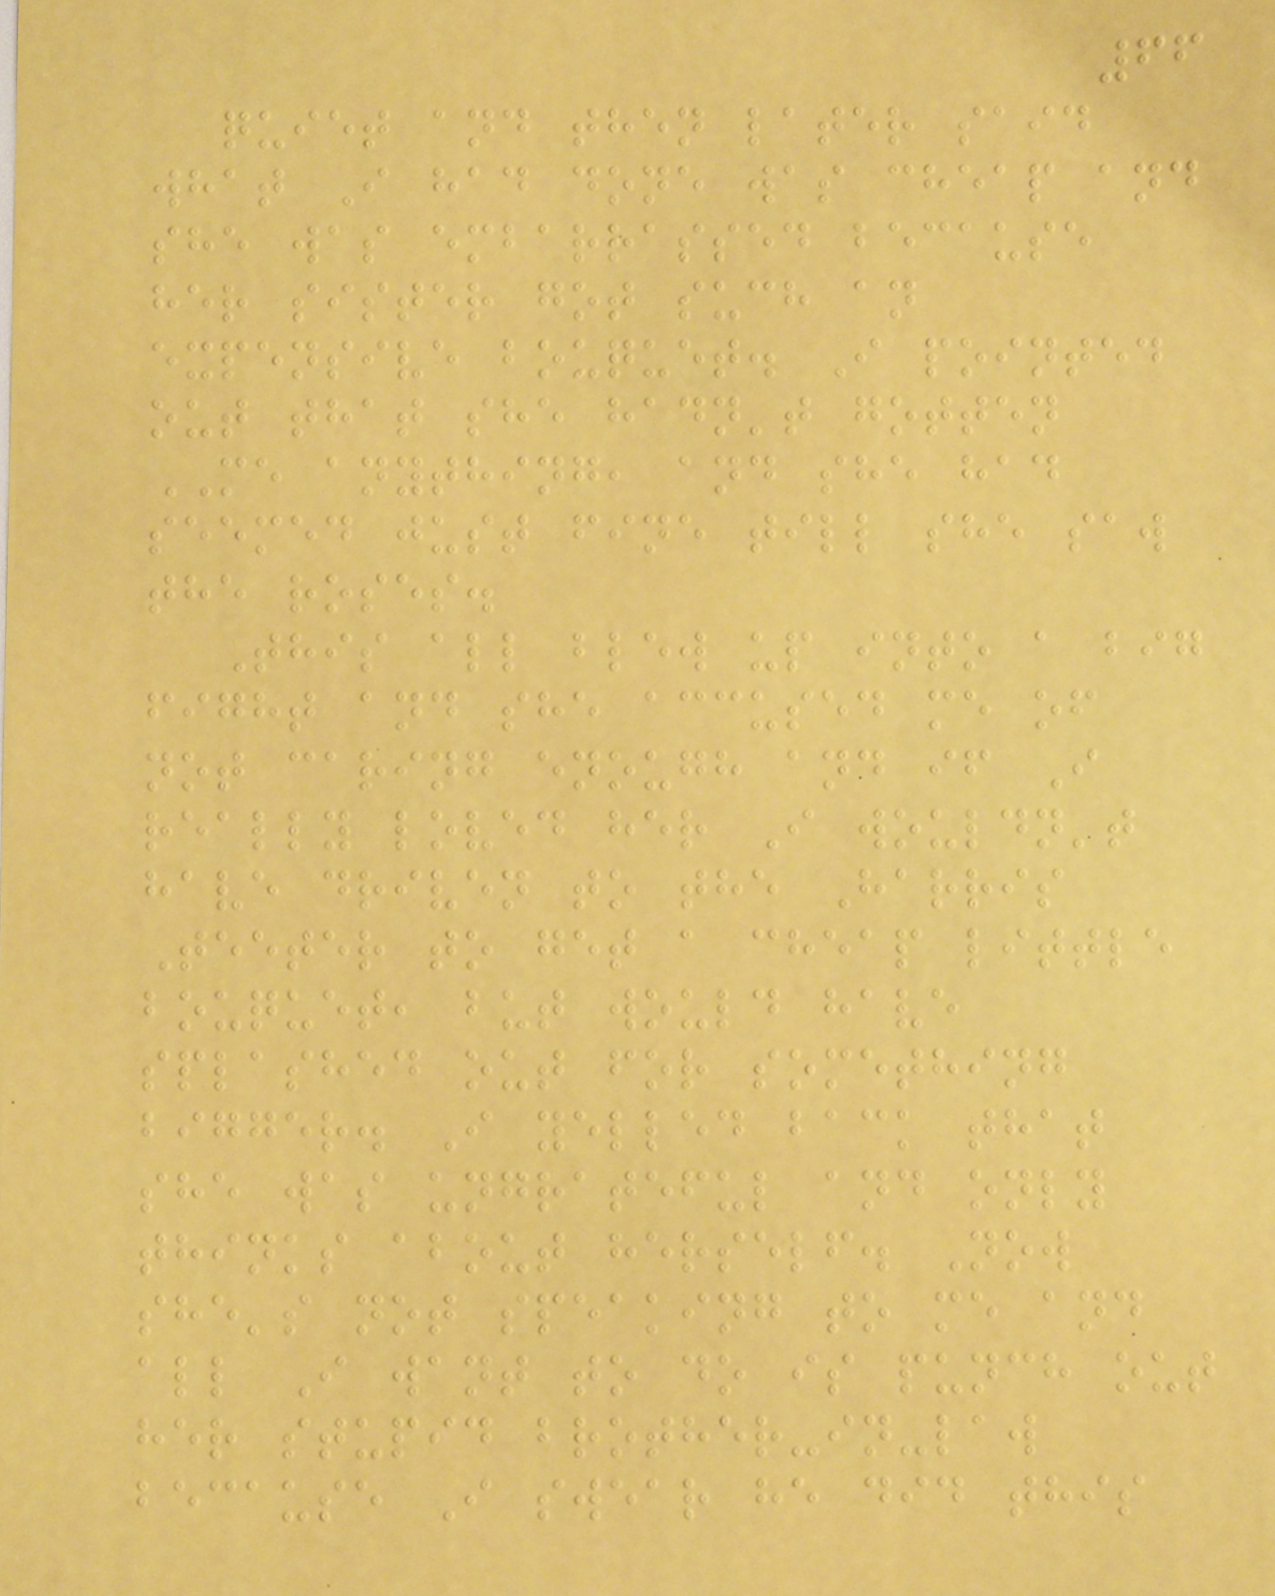66
quiet and then later said
what I had done was cheap and
she was embarrassed because
her sister got such an
expensive bouquet. I pointed
out that she hadn't gotten
ME anything, and she had
seemed just fine till she saw
the roses.
This all blew up into a big
fight and she accused me of
not caring enough and if I
really loved her I wouldn't
have driven to the Harris
Teeter to get a cheap little
bouquet, but would have
splashed out for something
bigger. I yelled back that
she was ungrateful and only
thinks about herself. Now
she's not speaking to me and
all I want to do is punch out
her stupid brother-in-law
because I swear he did this
